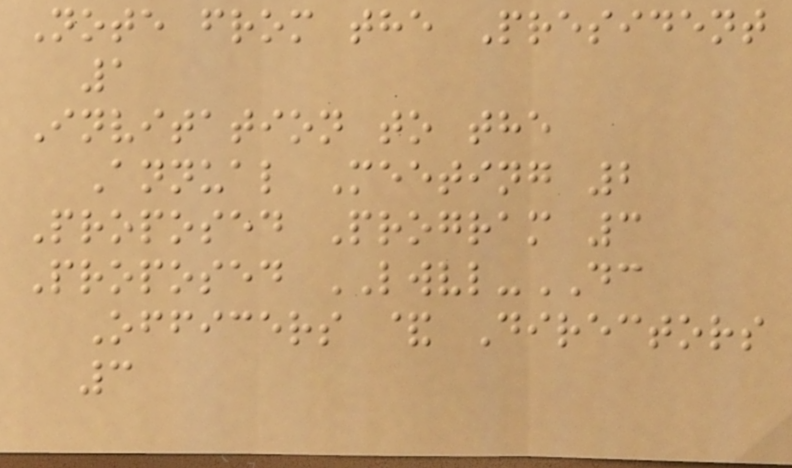Note from the President
1
Invitation to the
Annual Meeting 2
Proposed Program 3
Proposed LWVL-DC
Officers & Directors
3
